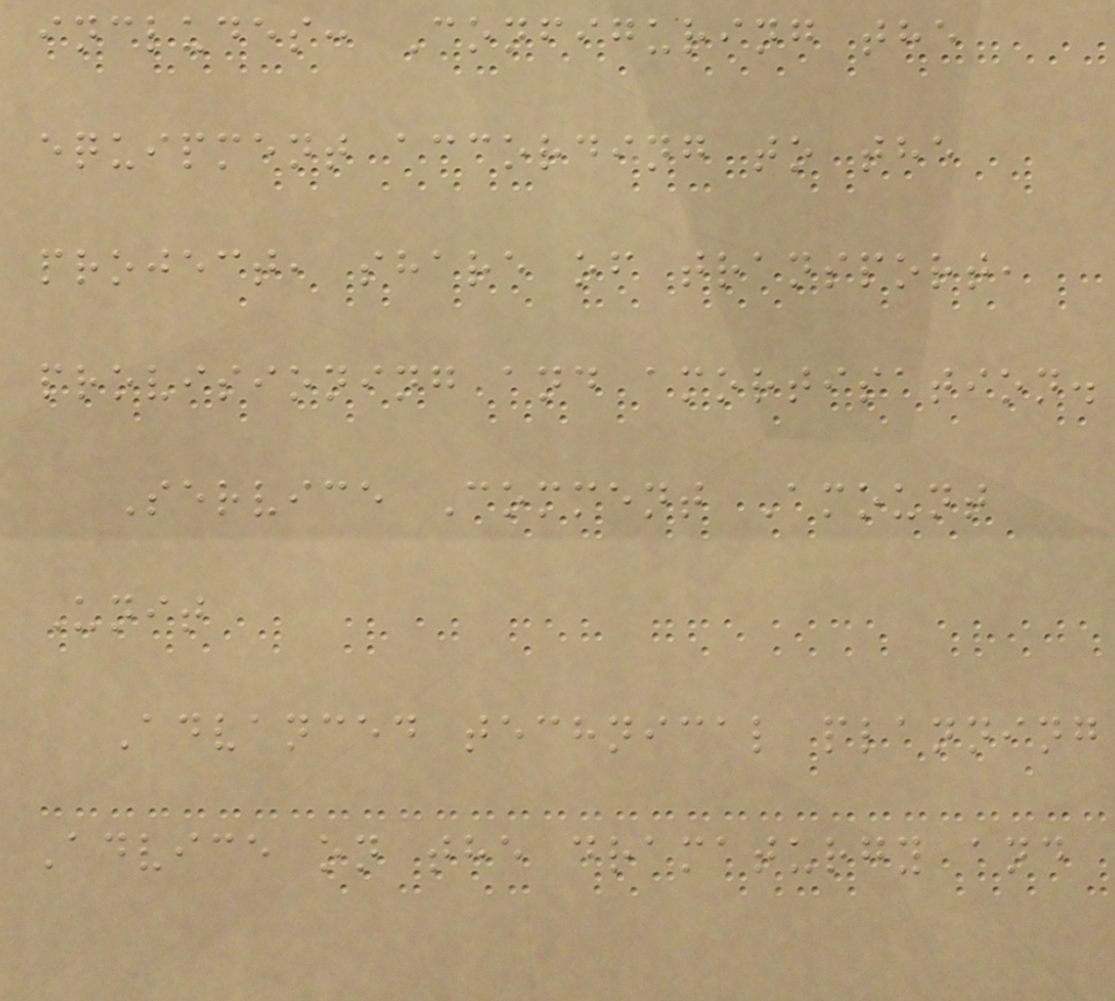includes: Configuring the
equipment according to the
project, share of transport,
provisioning and amortisation.
Service Comment Amount
Unit
Advanced technical planning
Advice on the dramaturgy and
